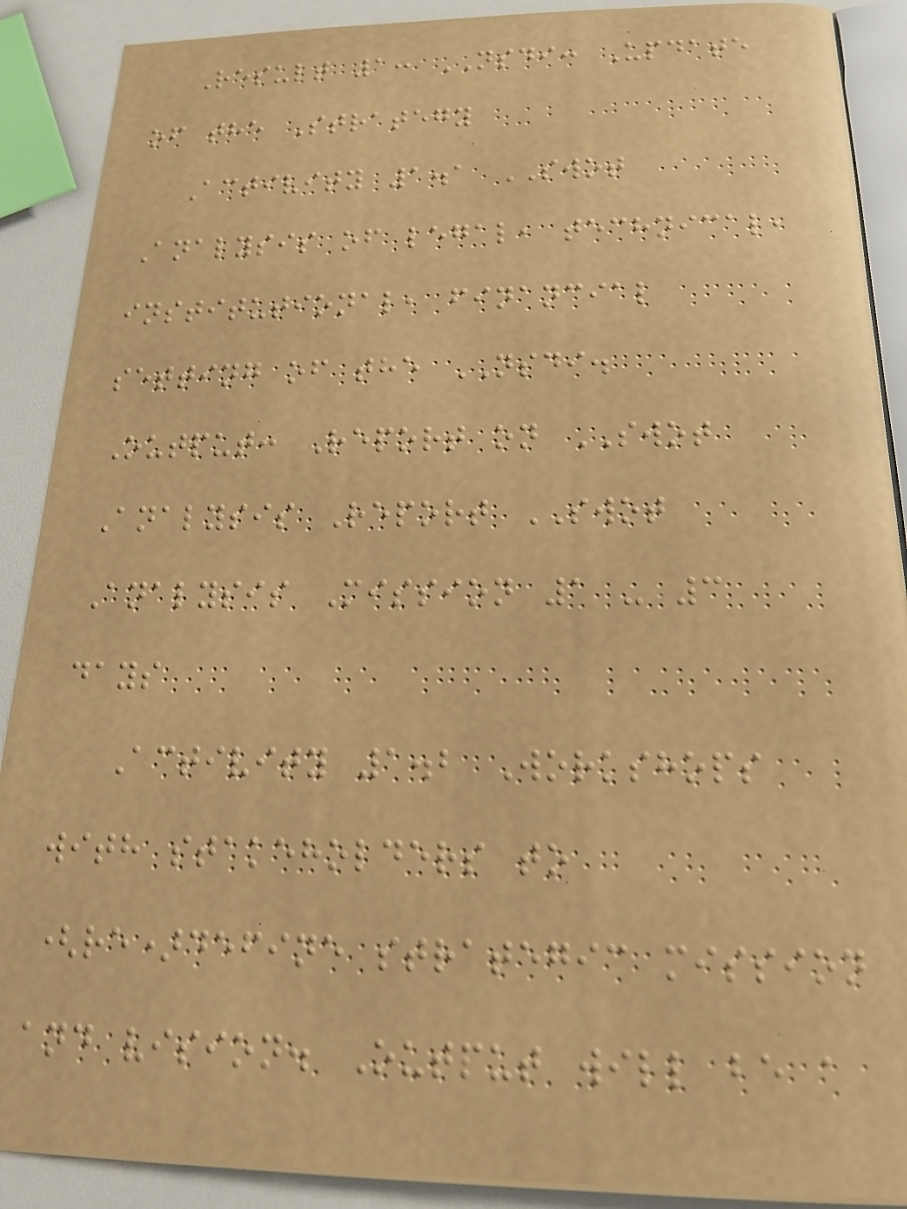Result 1: NSDI: Update
of the Strategy
Activity 1.1 SWOT
Analysis of legal, technical,
institutional, financial
setting of the NSDI.
Output: Report on SWOT
Analysis Report SWOT
Analysis Mission 1 - 3
days
Activity 1.2 Workshops
with stakeholders to
(re)define strategic mission
and vision. Output will be a
